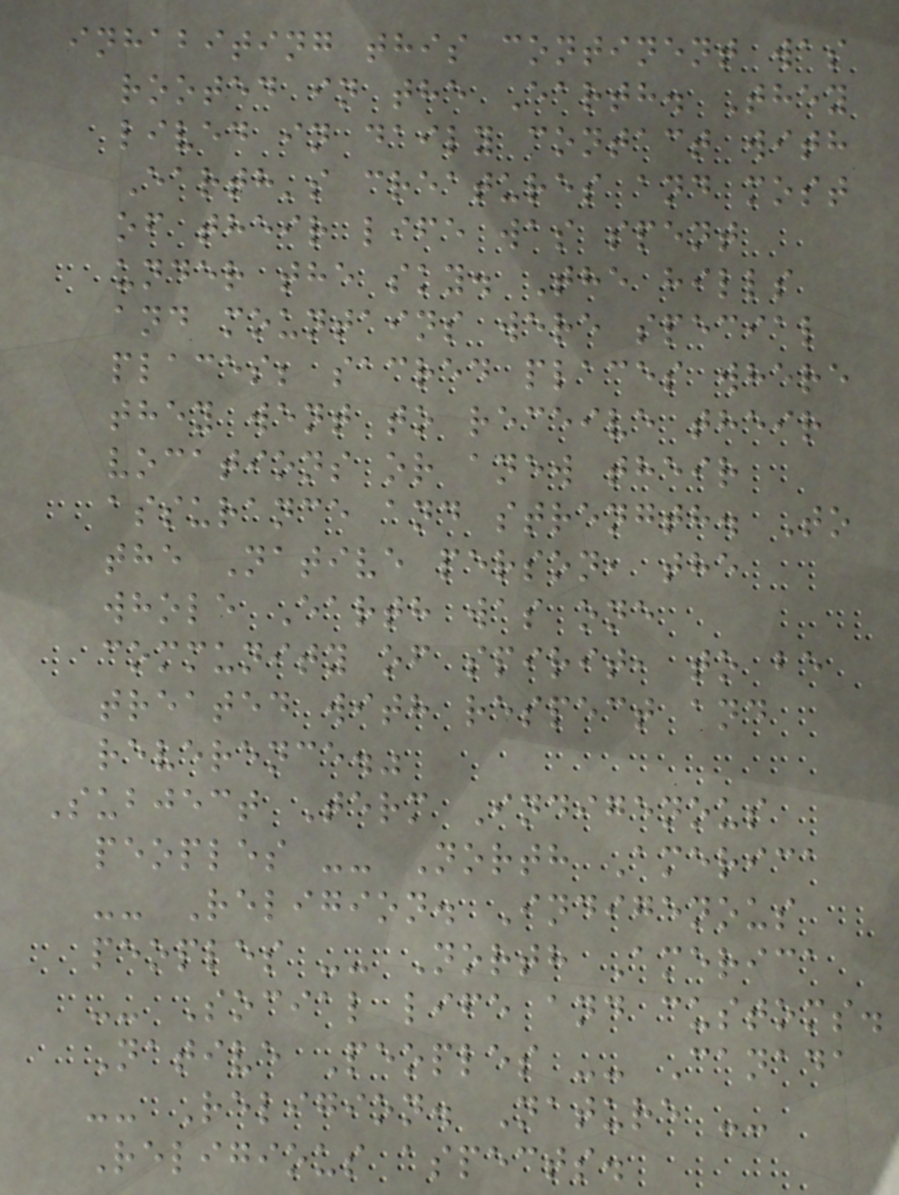inhabiting this continent was
rooted in the Earth. They
lived in daily contact with
Earth's creatures and most
of their life was spent
under the sky. The hills
and mountains were special
places; sacred places where
they went to receive their
vocations or anew their
assurance and strength. To
the Native person, the
whole Earth was one
community of spirit, to be
treated with respect and
reverence."
Subject Term Indigenous
peoples -- North America
-- Religion. Indigenous
peoples -- North America
-- Social life and customs.
Native Peoples -- Canada
-- Religion. Nature --
Religious aspects.
